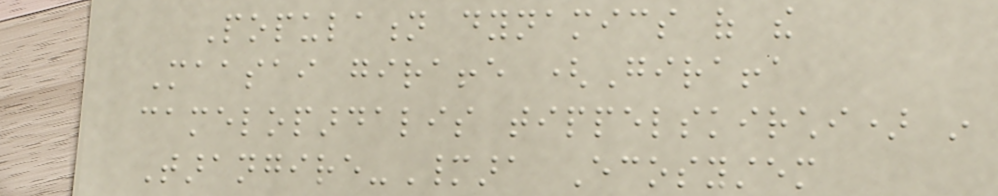Population dynamics of the
Maasai giraffe (Giraffa
camelopardalis tippelskirchi) in
Tarangire-Manyara Ecosystem
